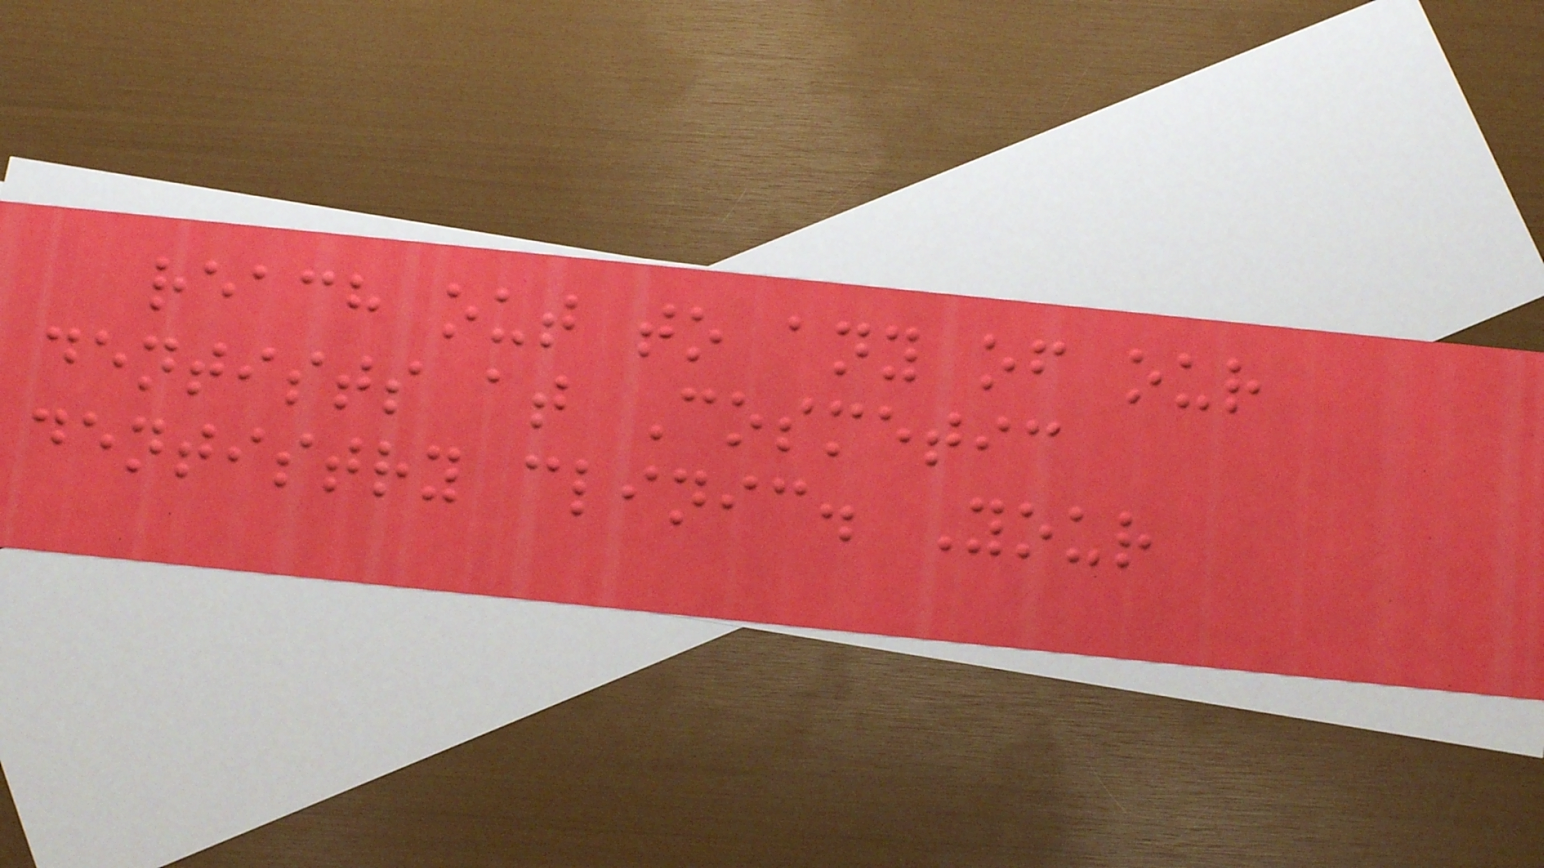reach out to any of our
dentists at Cosmetic
dentistry clinic. Your
